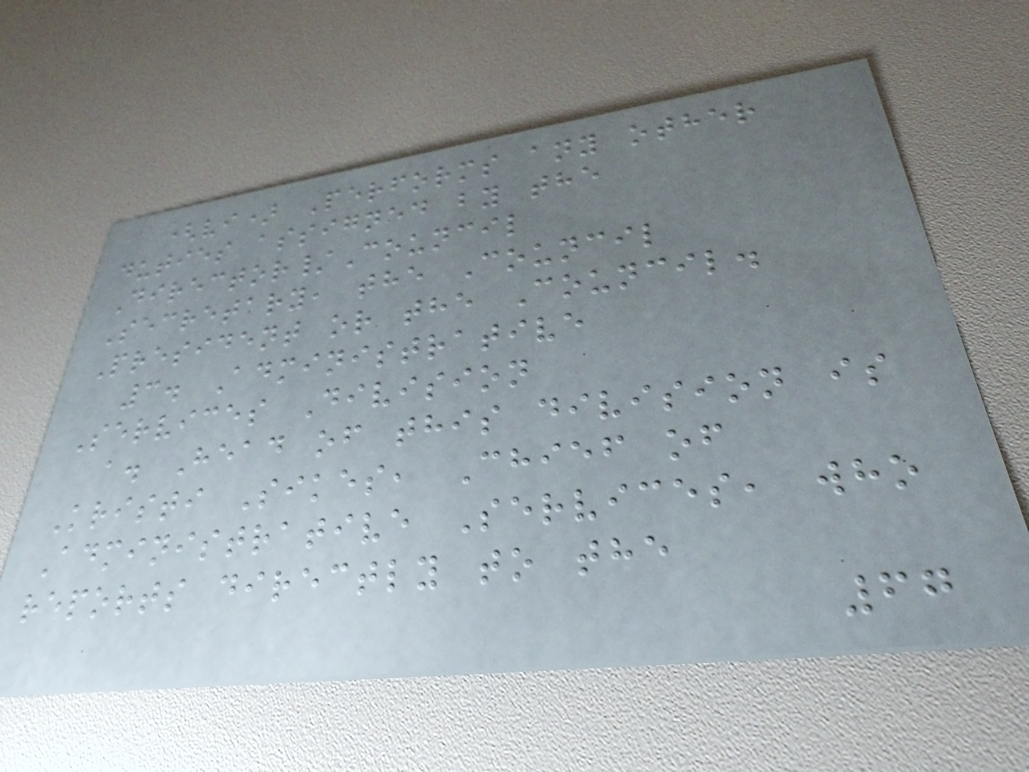(vi) Performs any other
duties assigned by the
Director/Council
Secretary, the Council
President or the Council.
3. Administrative
Services Division
a. Head of this division is
Kristi Sikes, Chief of
Administrative Services, who
reports directly to the
67
